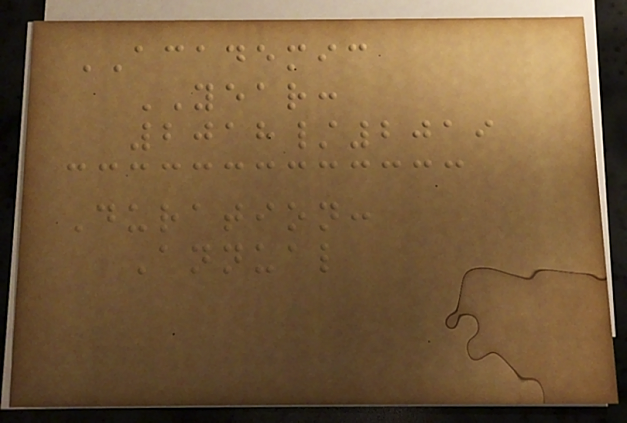ACADEMIC
YEAR:
2018/2019
Duration:
Annual
